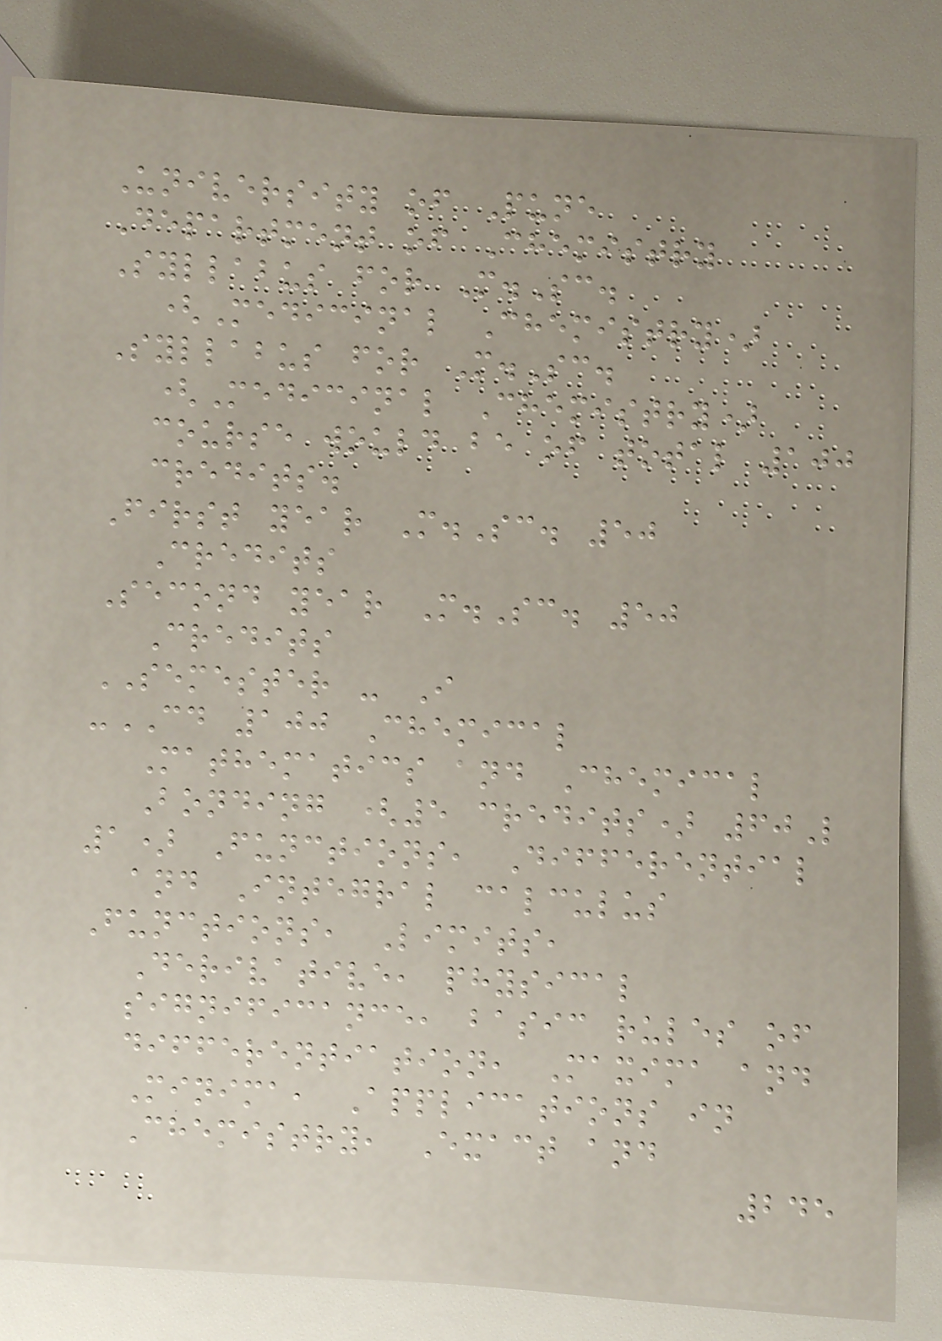University of Pune
Department of Chemistry
Syllabus for M.Sc.
(Medicinal Chemistry)
Syllabus for M.Sc.
(Medicinal Chemistry)
course would be of total 100
credits.
First year M.Sc. 50
Credits
Second year M.Sc. 50
Credits
SEMESTER - I
-CD 100 Chemical
Mathematics and Chemical
Bonding (5 credits) 60L
1) Functions, Differential
and Integral calculus
Functions, Limits,
Derivative, physical
significance, basic rules of
differentiation, Maxima and
Minima, Applications in
Chemistry, Exact and
245
